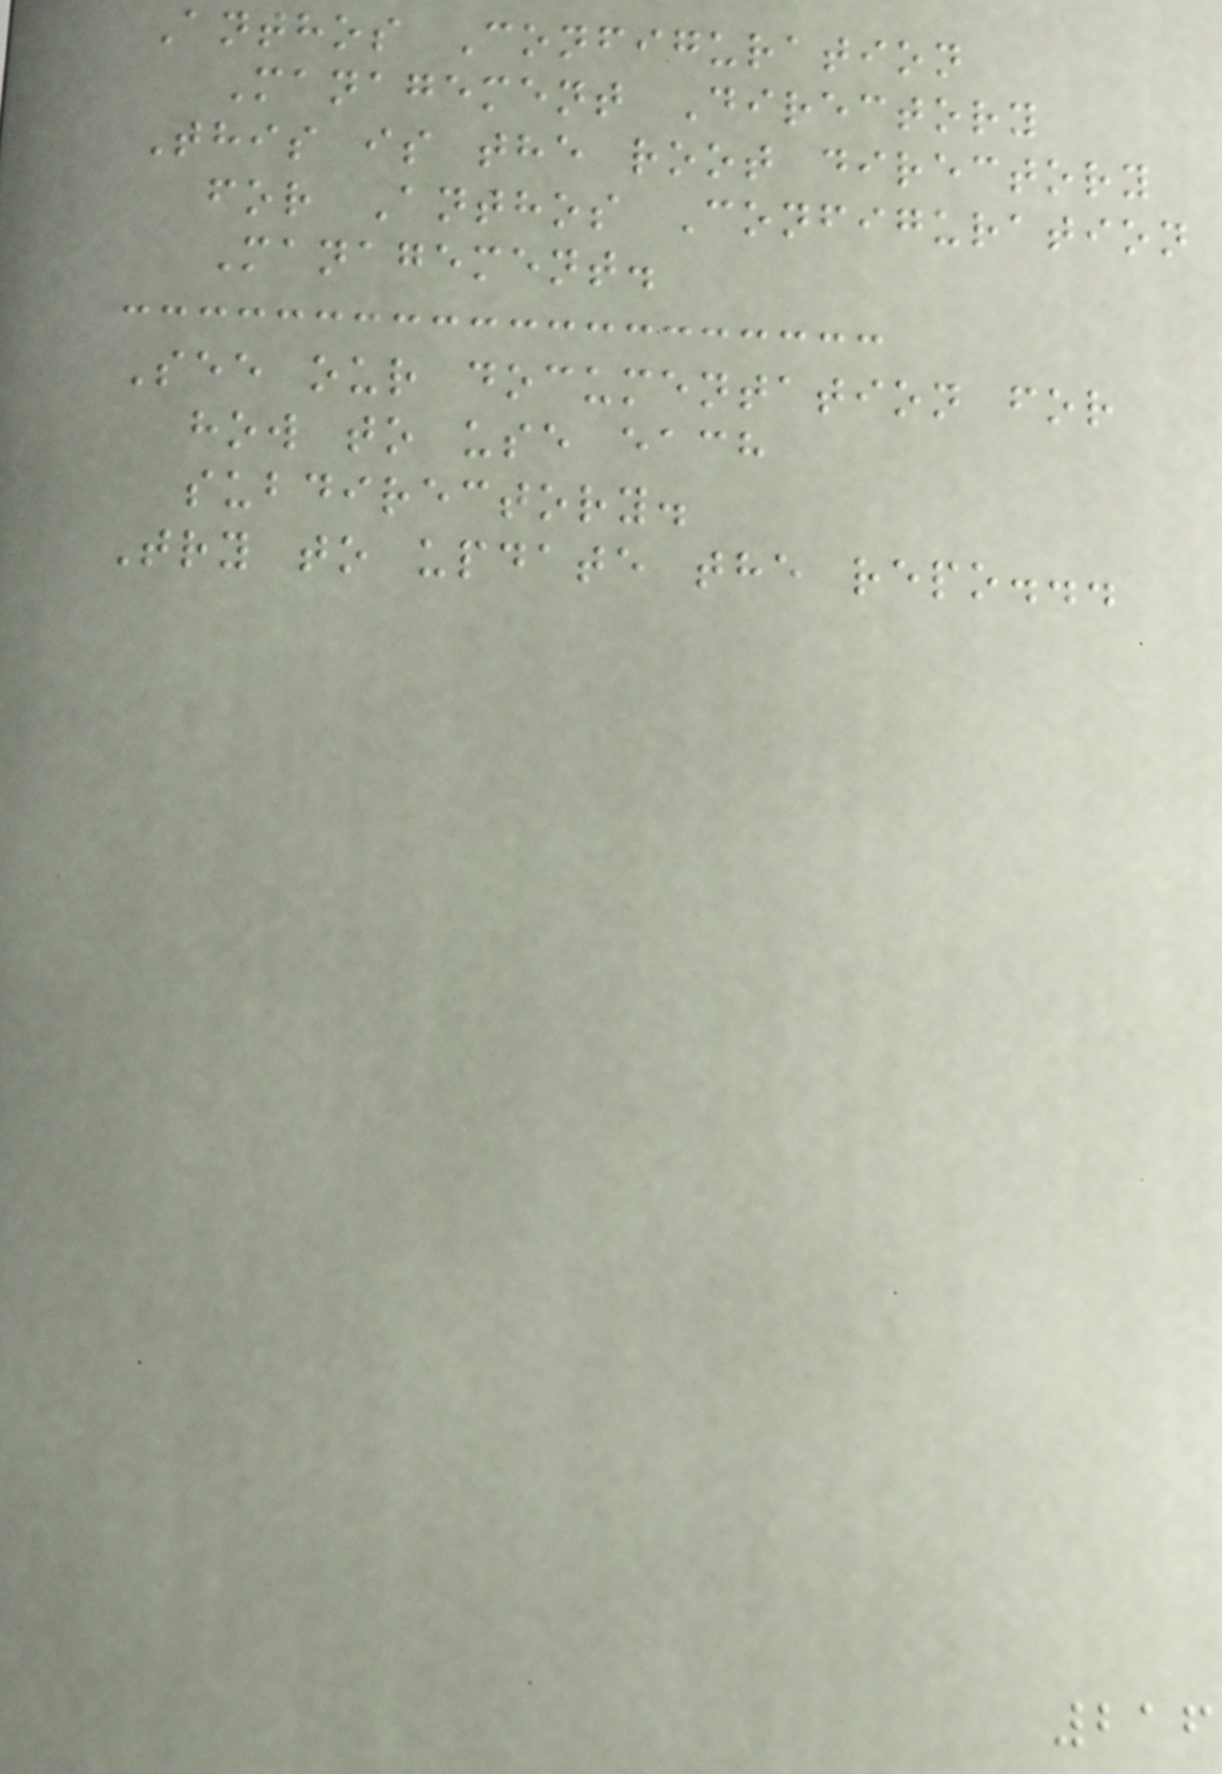Anthos Configuration
Management Directory
This is the root directory
for Anthos Configuration
Management.
See our documentation for
how to use each
subdirectory.
Try to update the repo...
216
